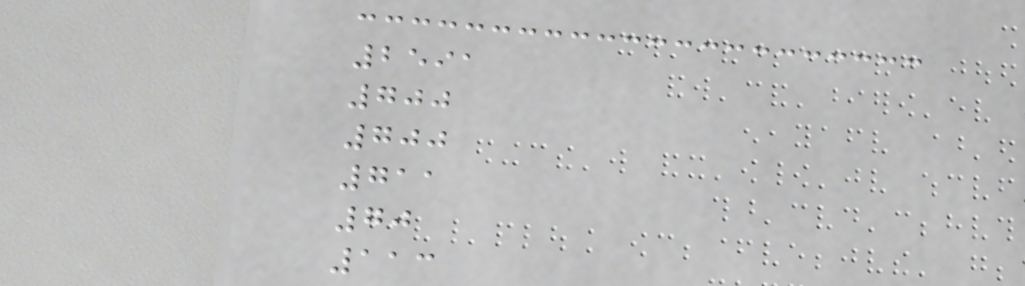2591
700
700
711
70
113
